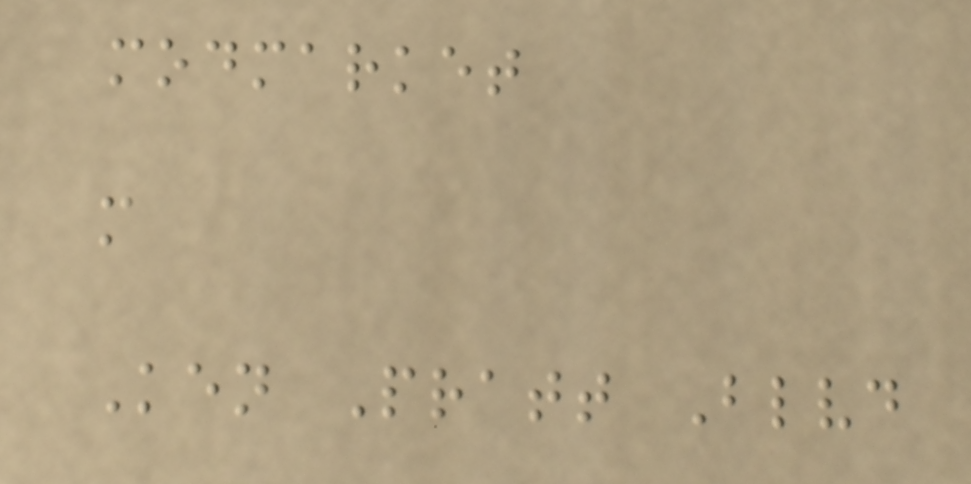modmarket
m
Ken Pratt Blvd
